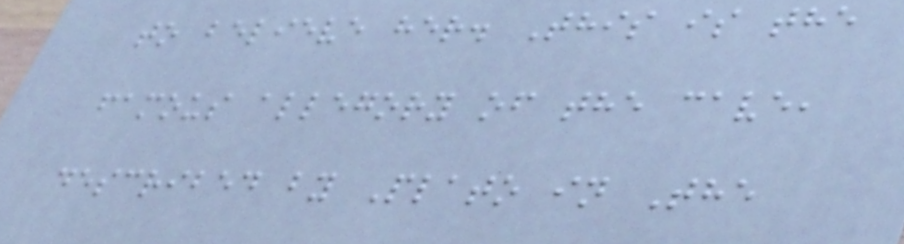to believe her. This is the
famous allegory of the cave,
described by Plato in The
